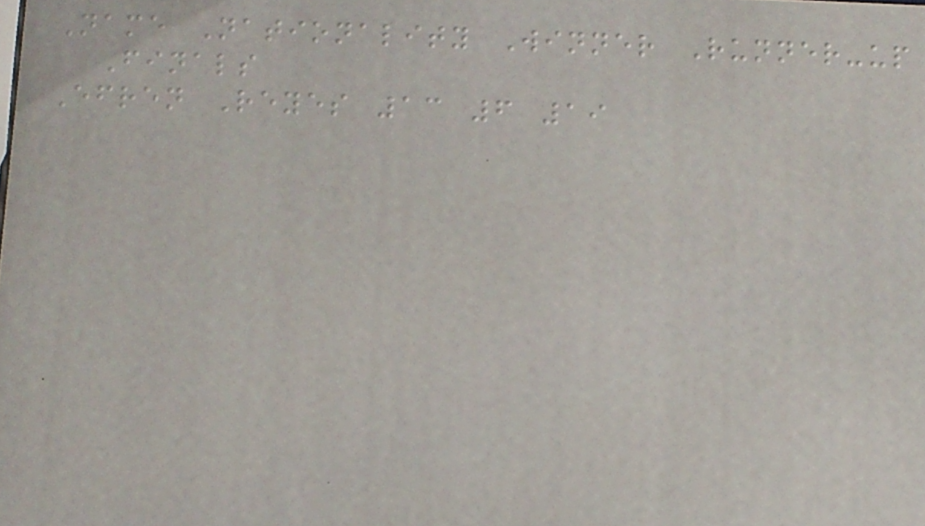Name Nationality Winner Runner-up
Finals
Efren Reyes 13 6 19
